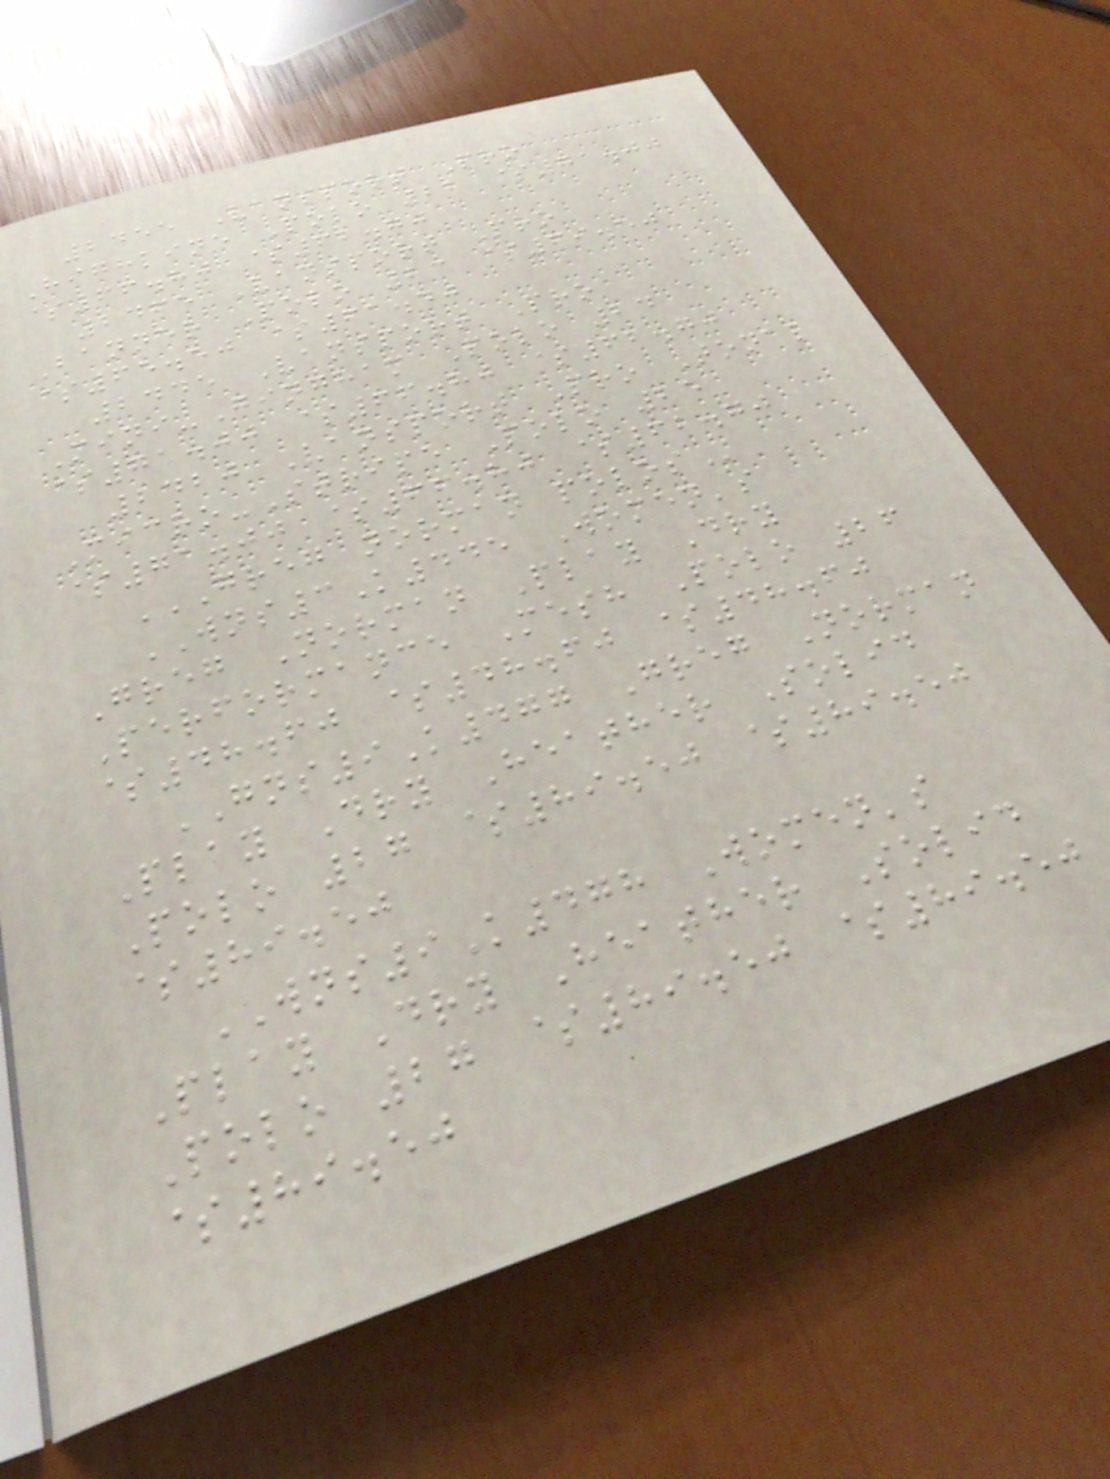2455 Vansport Pro
Highline Polo 22 $71.00
$66.80 $62.70
2465 Vansport Pro
Banner Polo 23 $69.50
$65.50 $61.40
2445 Vansport Pro
Mini-Gingham Polo 24
$71.00 $66.80 $62.70
2420 Vansport Pro Tonal
Micro-Stripe Polo 25
$71.00 $66.80 $62.70
GREG NORMAN POLOS
WNS3K445 Women's
Greg Norman Play Dry
Performance Mesh Polo 26
$48.60 $48.60 $48.60
GNS9K477 Greg Norman
Play Dry Heather Solid
Polo 27 $89.50 $89.50
$89.50
WNS9K478 Women's
Play Dry Heather Solid
Polo 27 $89.50 $89.50
$89.50
